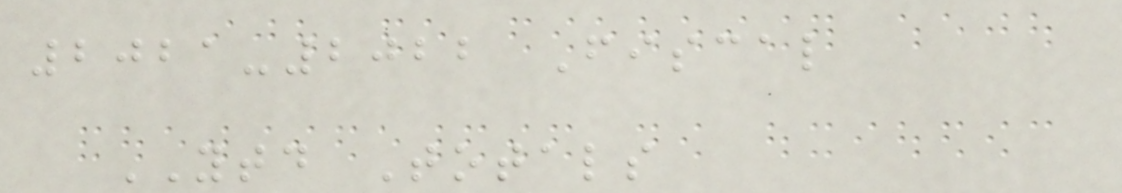2021-2022 Fiscal
YTD Totals
